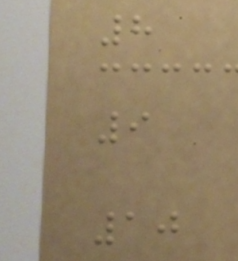8
9
10
